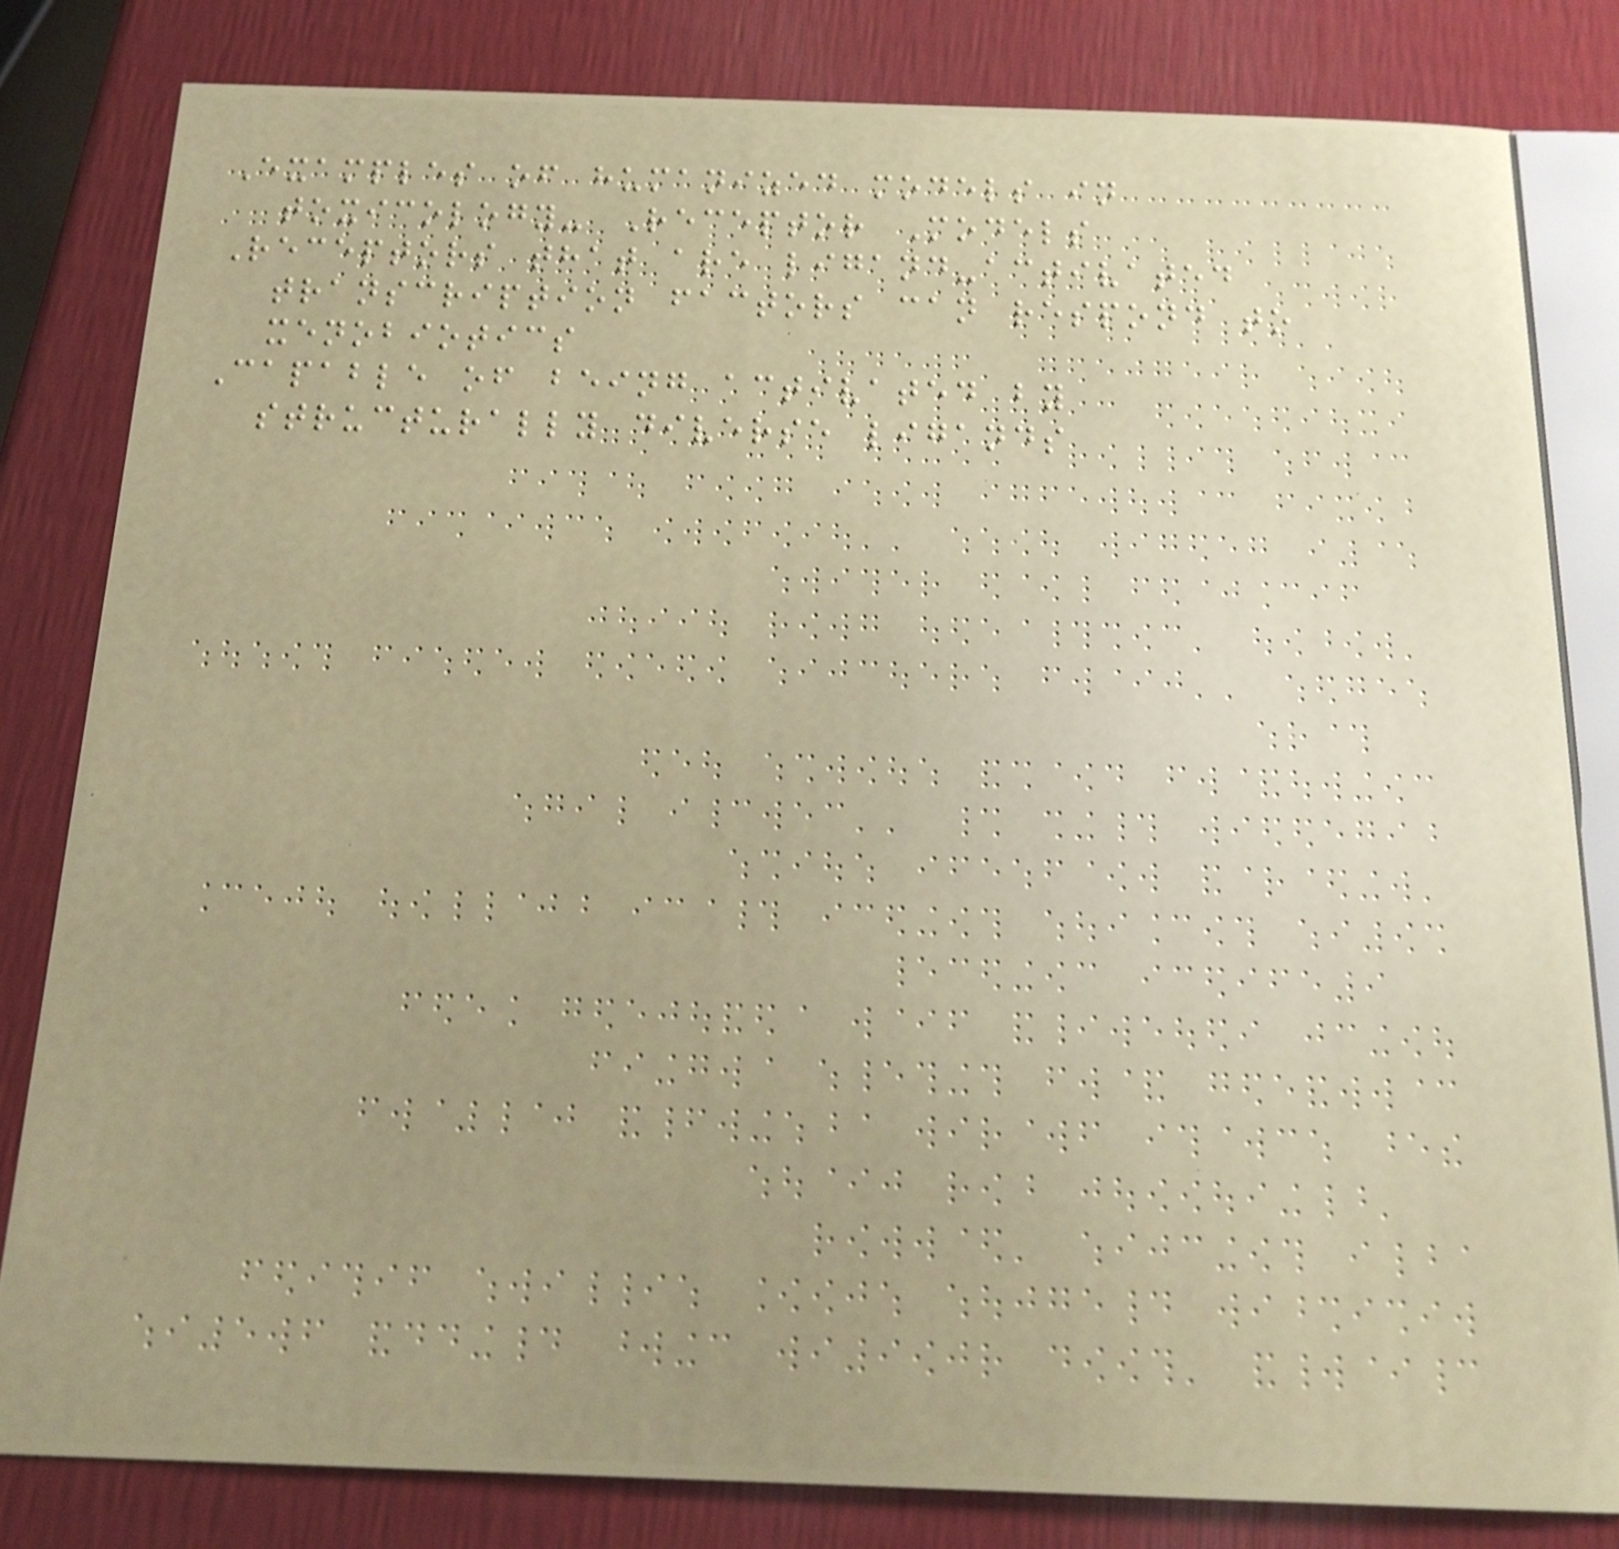Examples of humanized models in
toxicology- Receptor Models
Receptors that are ligand-activated
transcription factors can respond to
xenobiotics
Capable of being activated by
structurally diverse ligands
